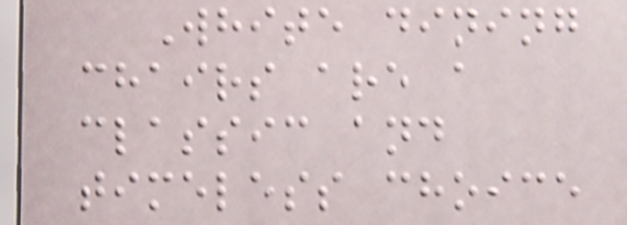White dining
chairs are a
classic and
timeless choice
